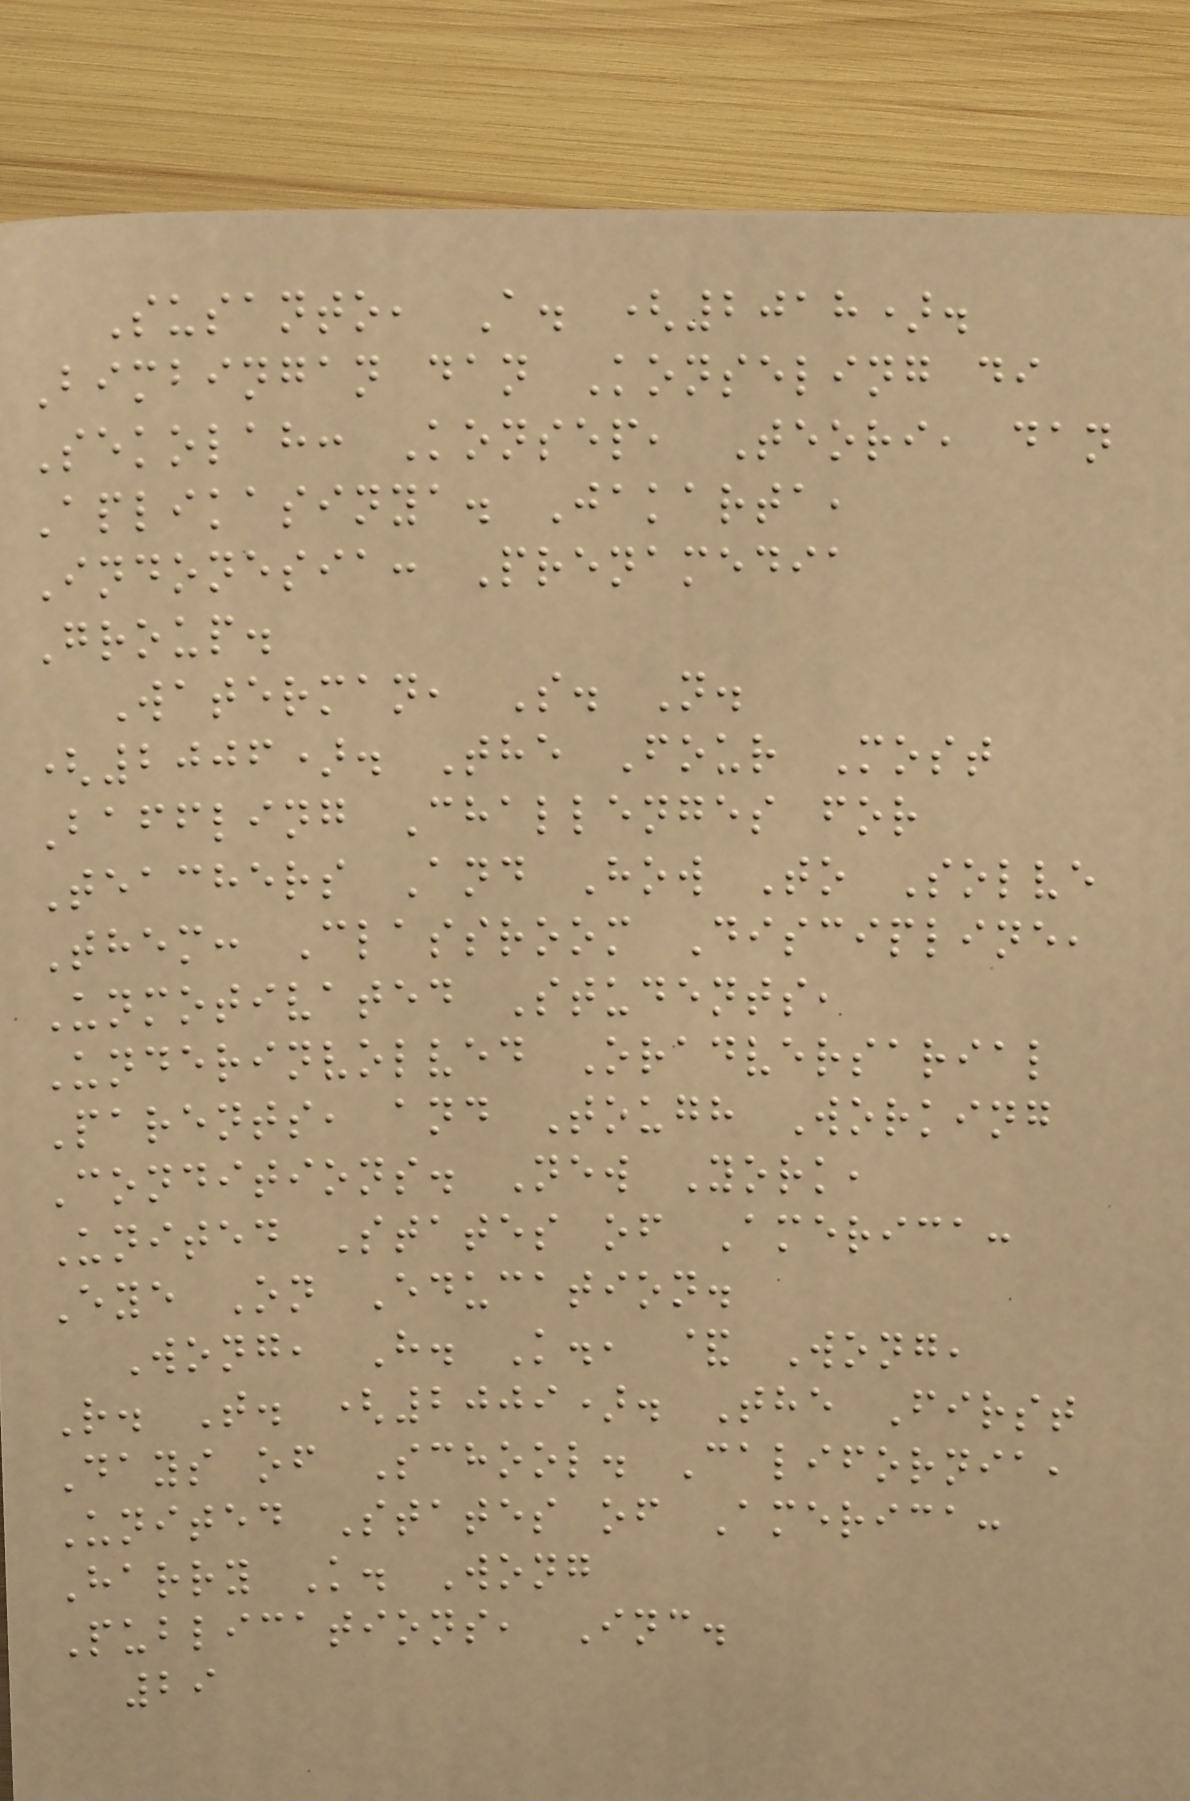Susanto, A. (2018).
Bimbingan dan Konseling di
Sekolah: Konsep, Teori, dan
Aplikasinya. Jakarta,
Indonesia: Prenamedia
Group.
Waterman, S. N.
(2006). The Four Most
Baffling Challenges for
Teachers And How To Solve
Them: Classroom Discipline,
Unmotivated Students,
Underinvolved Oradversarial
Parents, and Tough Working
Conditions. New York,
United States of America:
Eye On Education.
Wong, H. K., & Wong,
R. T. (2009). The First
Days of School. California,
United States of America:
Harry K. Wong
Publications, Inc.
29
